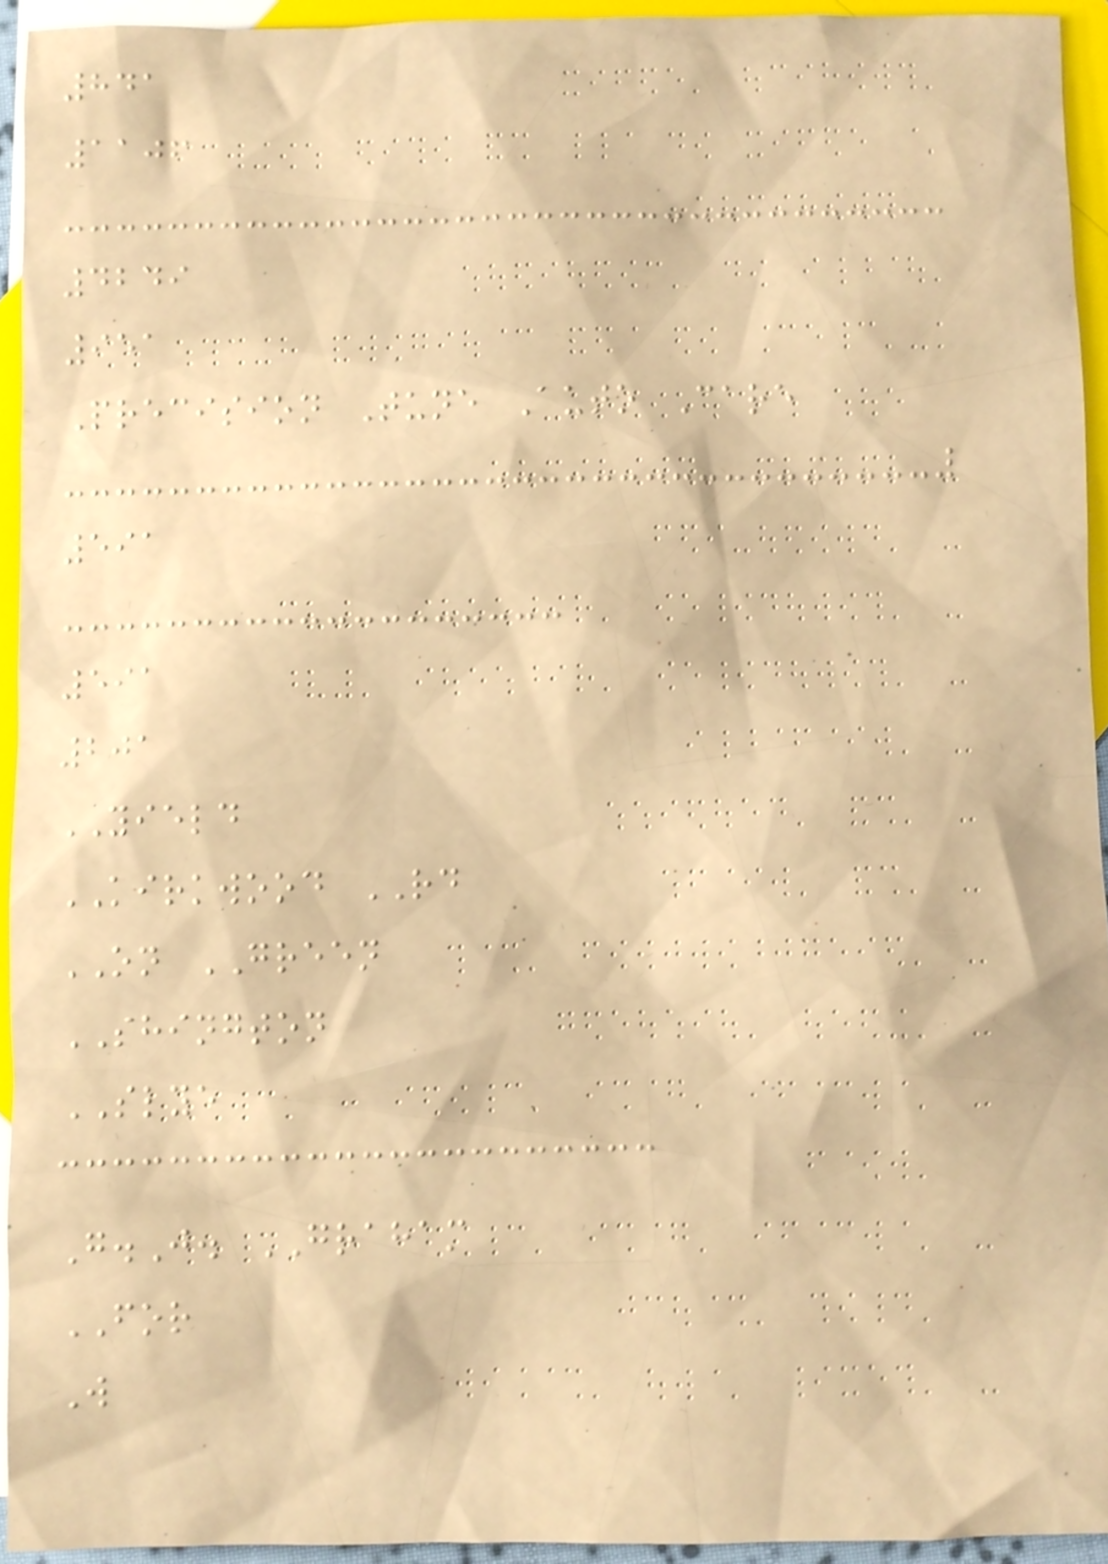841
1106
4249
951
Precision Tune Auto Care
591
591
201
YIELD
KIRKWOOD RD
ON GREEN
SHINGTON
SLYE
G.J. GRAHAM
FOR
W
